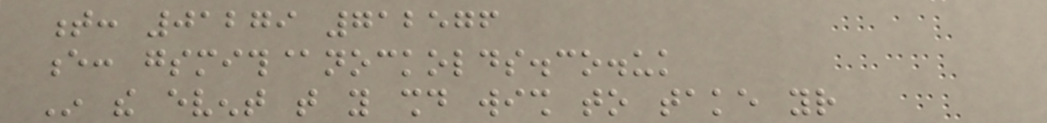t: 01279 712576
e: gsmith@nockolds.co.uk
In the event that you should wish to take your
